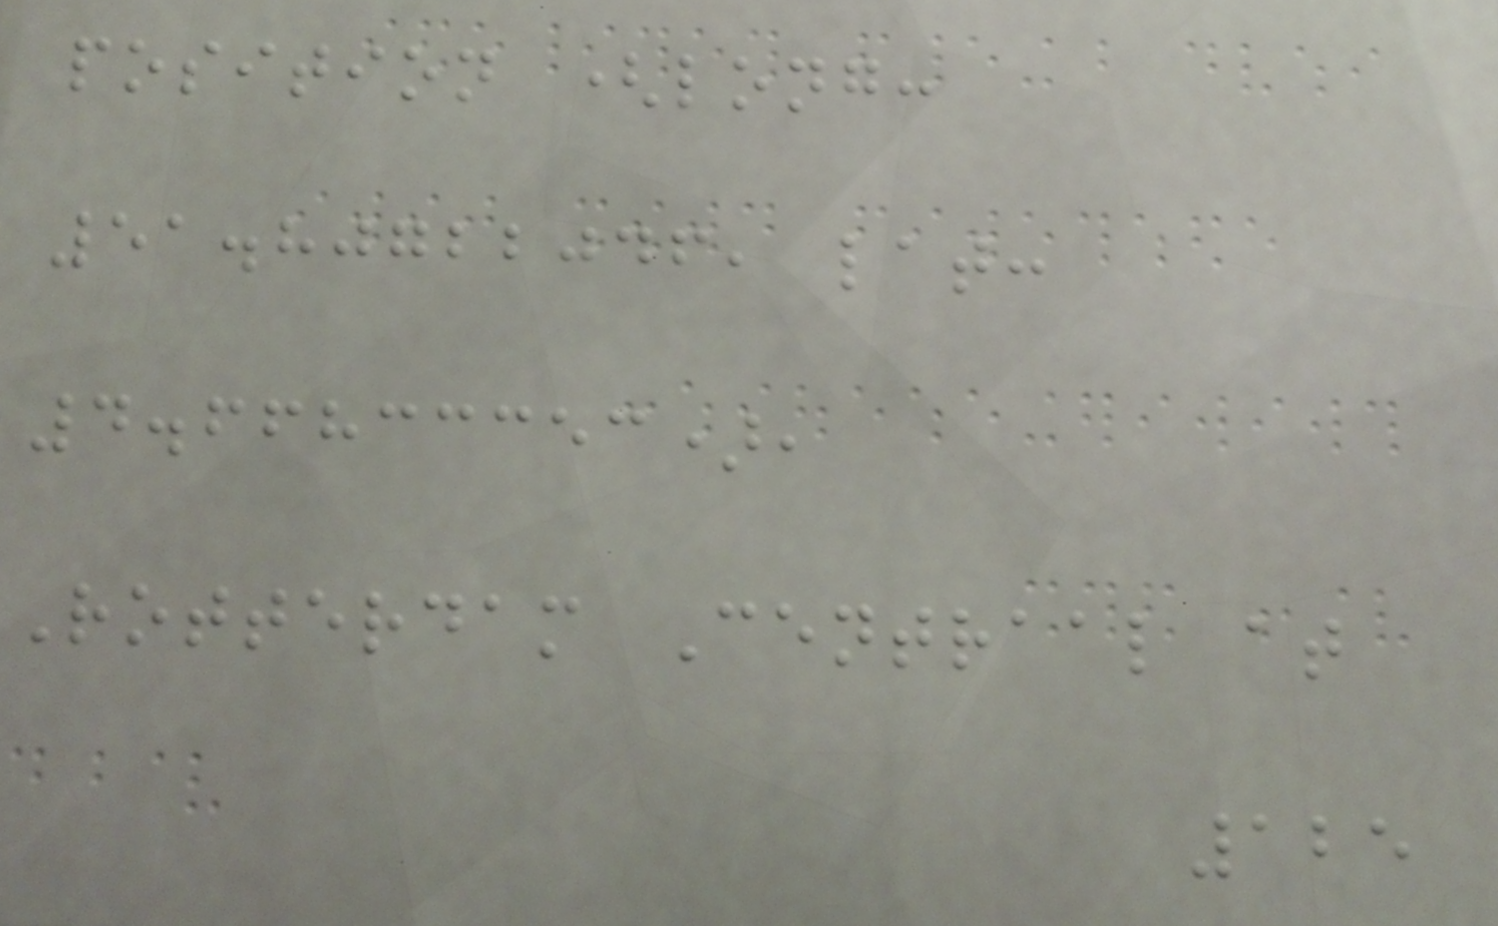position (long:
51.80722046, lat:
4.66833353),
Rotterdam Centraal at
125
